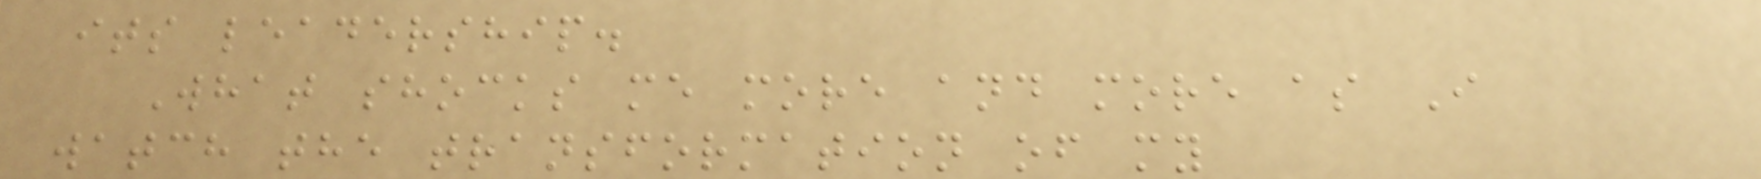its leadership.
What shocks me more and more as I
watch the transformation of my
